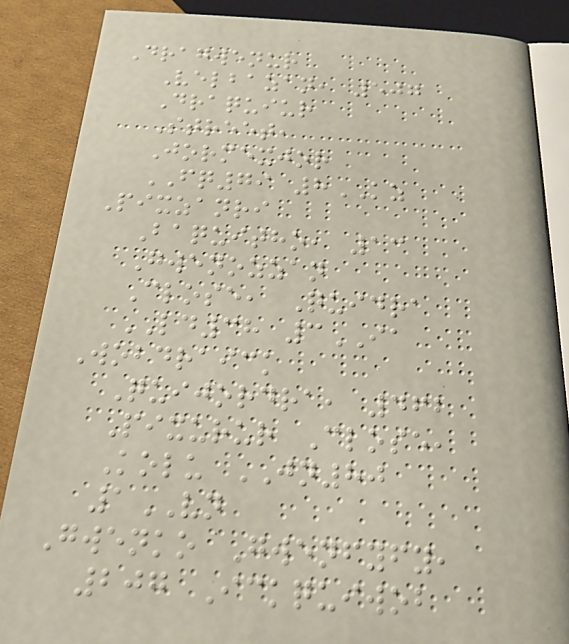Dragwenur
Velbazan, 507
Draquiur
Street,
Jormexjor
FQ79 8KZ
Pixzanri
Baquitho, 13
Gwenozzan
Close, Quidra
LD38 3IA
Wobdraick
Quijordra, 462
Pixurur Close,
Kolu JN80
1VN
Gwenko Gwenfyfy,
207 Ickquiwob
